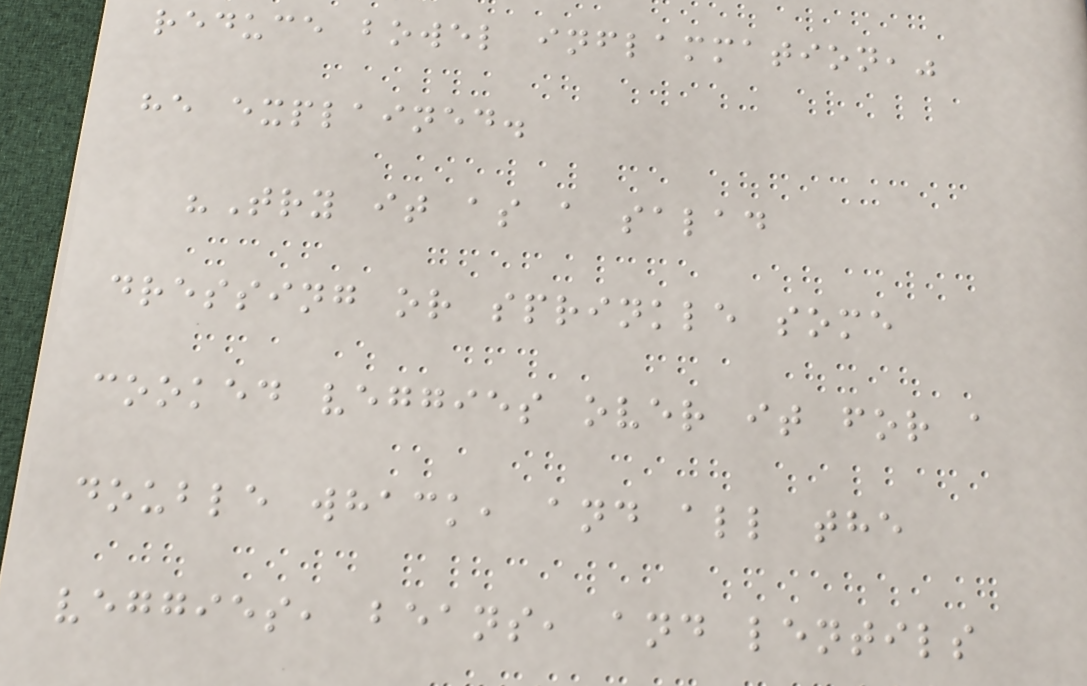reduce bowel inflammation,"
he explained.
"Try it as a salad
dressing or sprinkle some
cooked veggies over it for a
double whack, and all the
veggies, beans, and lentils
